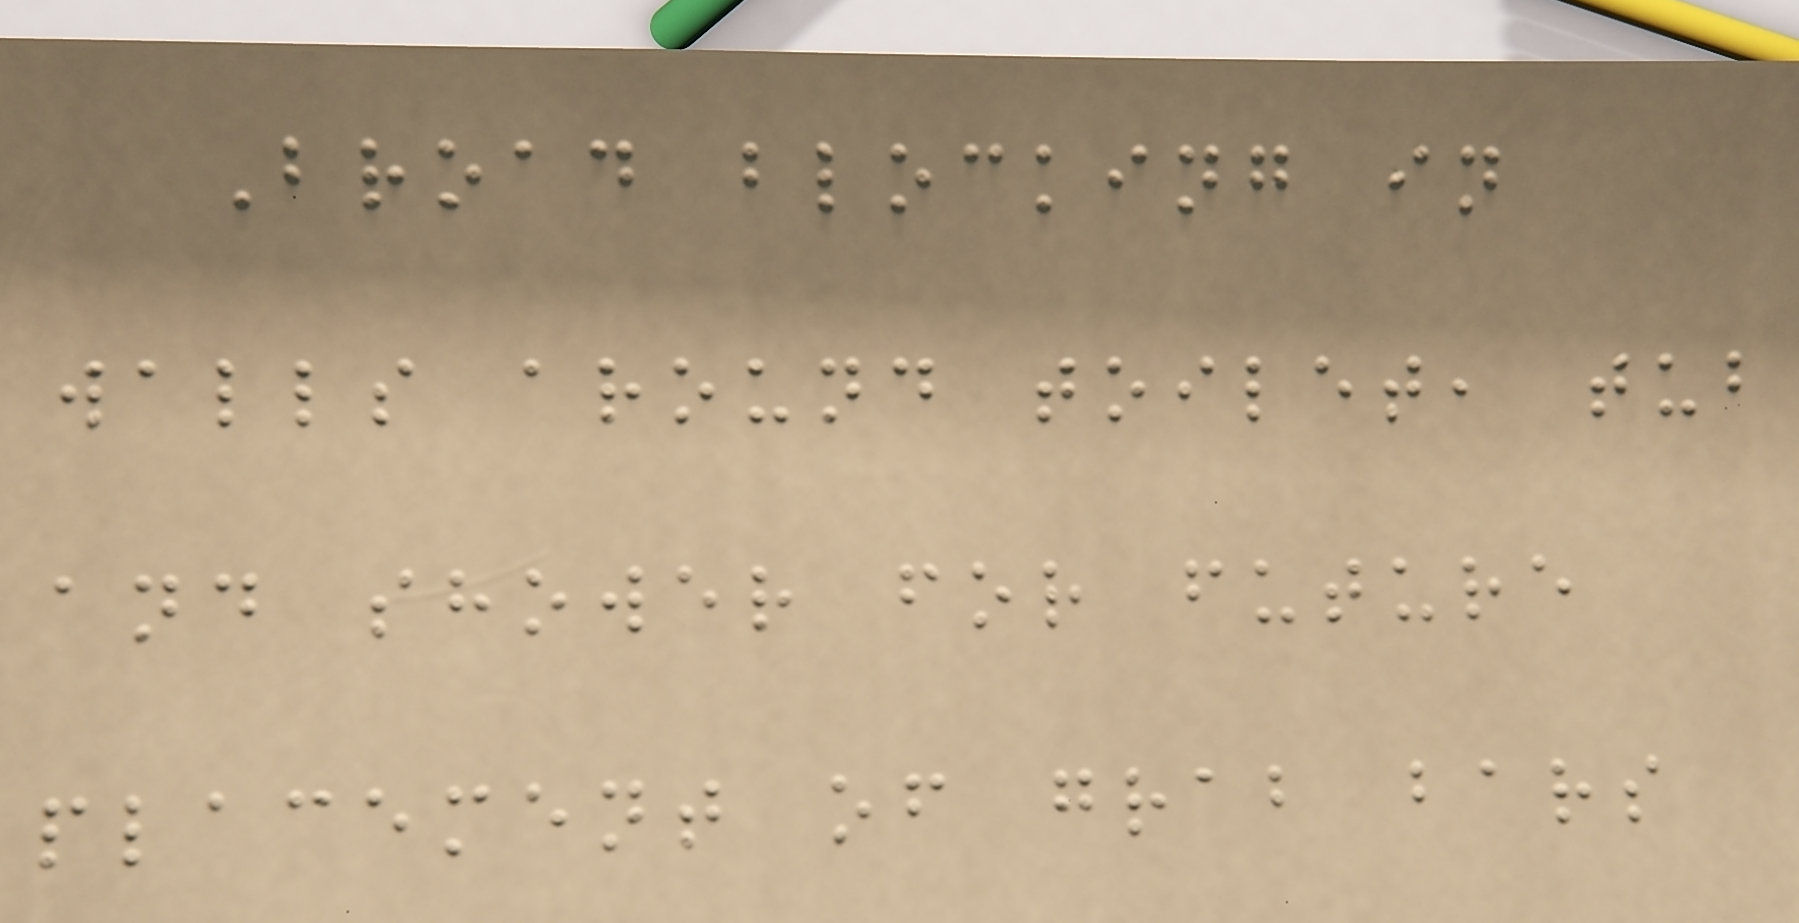Broad blocking in
walls around toilet, tub
and shower for future
placement of grab bars
